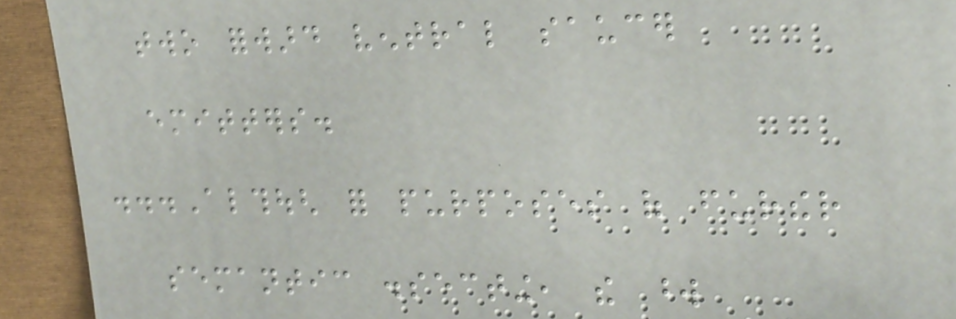two forward ventral saucer
emitters.
...Although for purposes of further
semantic dissecting, the word
